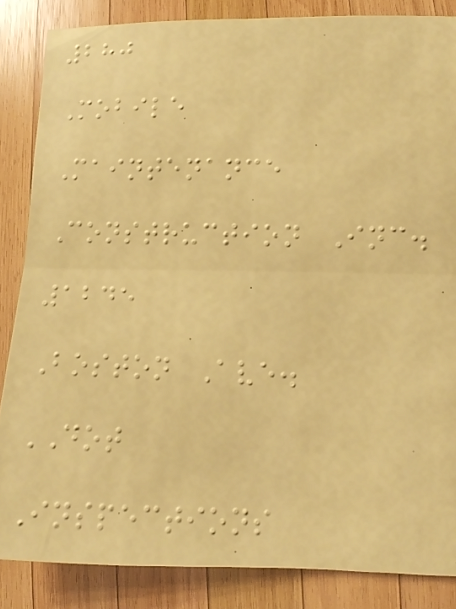280
Mobile
Maintenance
Construction Inc.
1245
Boston Ave.
DOT
Inspections
